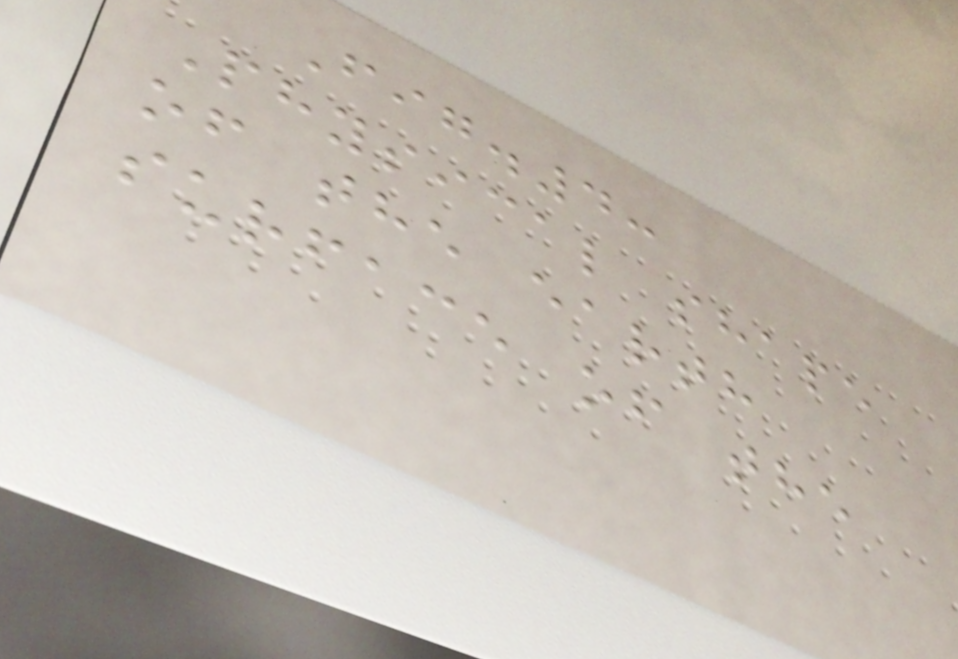Fig.4:
Physical shape
of the earth
surface of the
